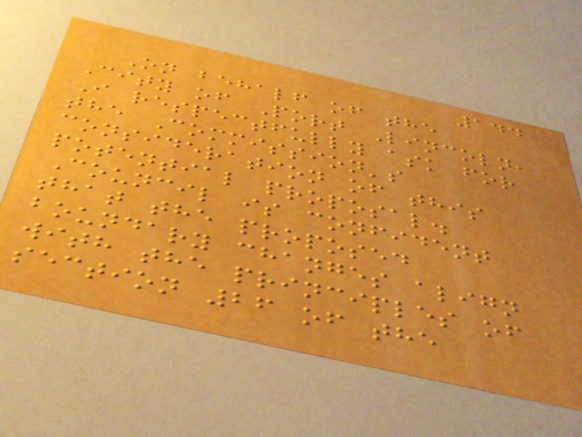144
On behalf of the
City of Port Lincoln,
I respectfully ask for
the Commission's
consideration of this
potential proposal.
Council is confident
that the proposed
boundary changes align
with the principles of
section 26 of the
